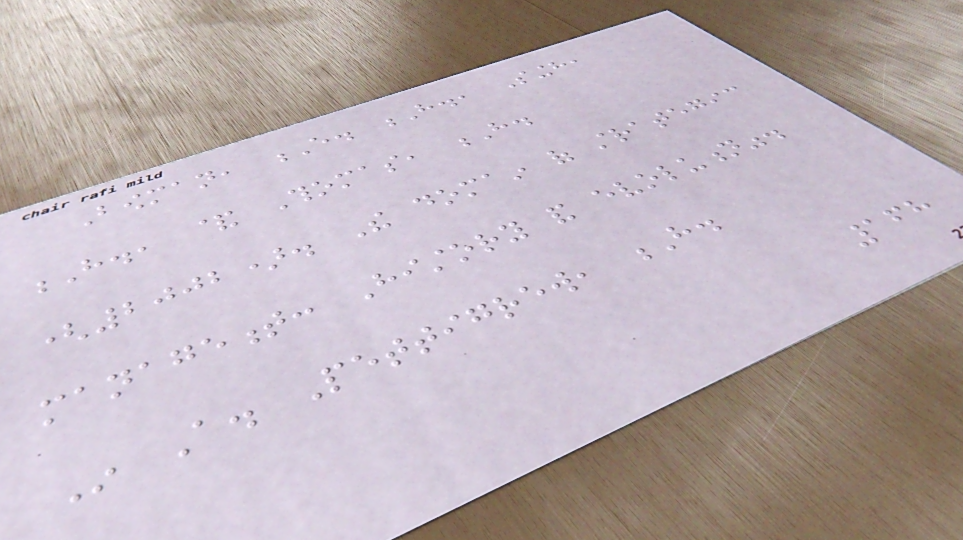Bowman, E. H., Singh,
H., & Thomas, H.
(2002). The domain of strategic
management: History and evolution".
In A. Pettigrew, H.
168
